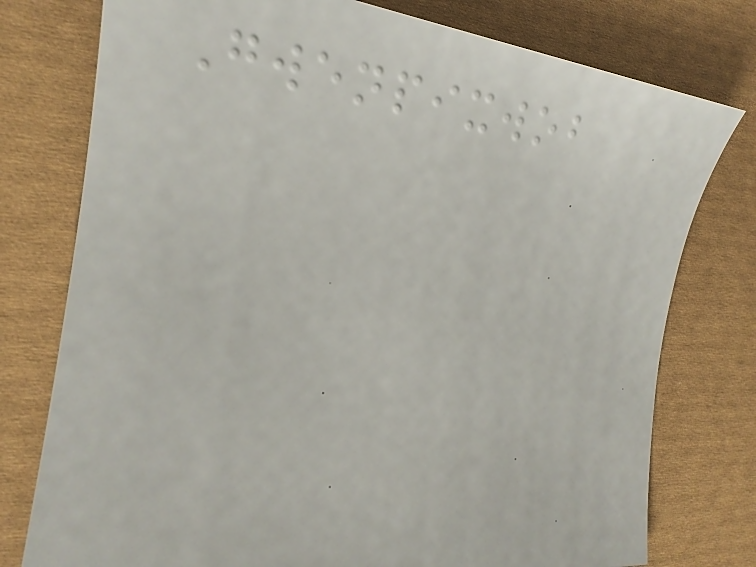Gwenpixwob
